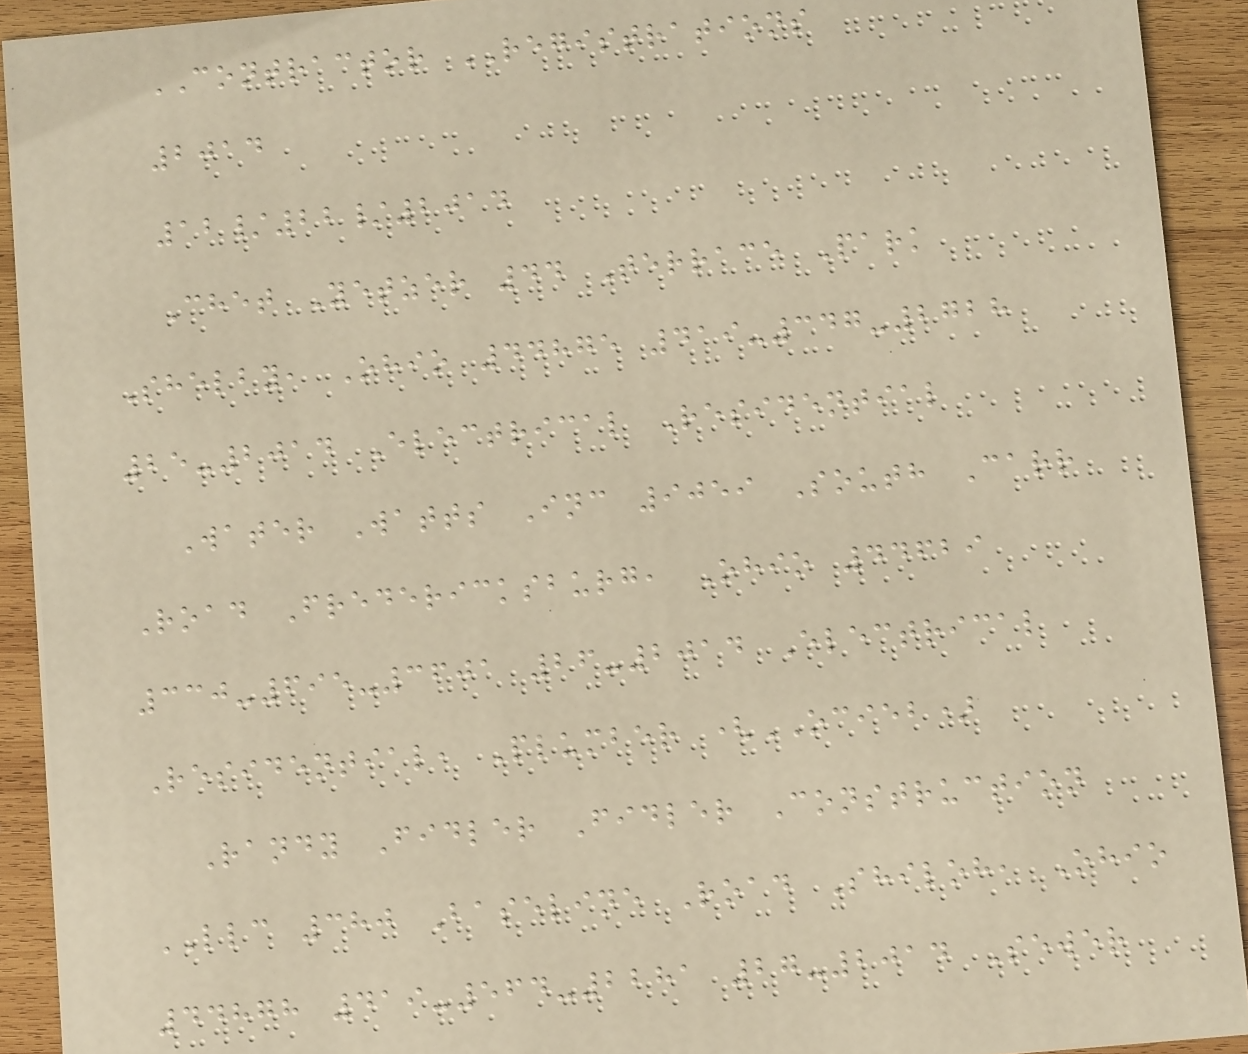CONTRACTOR REGISTRATIONS
2014
12/22/2014
Chet Yetzer 44 Terrace Park
Shelby, Ohio 44875 419-347-2728
25-2014 Electrical Residential
Water Watts Inc 9059 South Carr
Road Fredericksburg, Ohio 44629
330-695-3601 26-2014 Electrical
Residential, Plumber (OCIEB)
Randy Fidler Fidler Construction
LLC 380 Baseline Road Shiloh, Ohio
44878 419-564-2281 27-2014 Sewer
